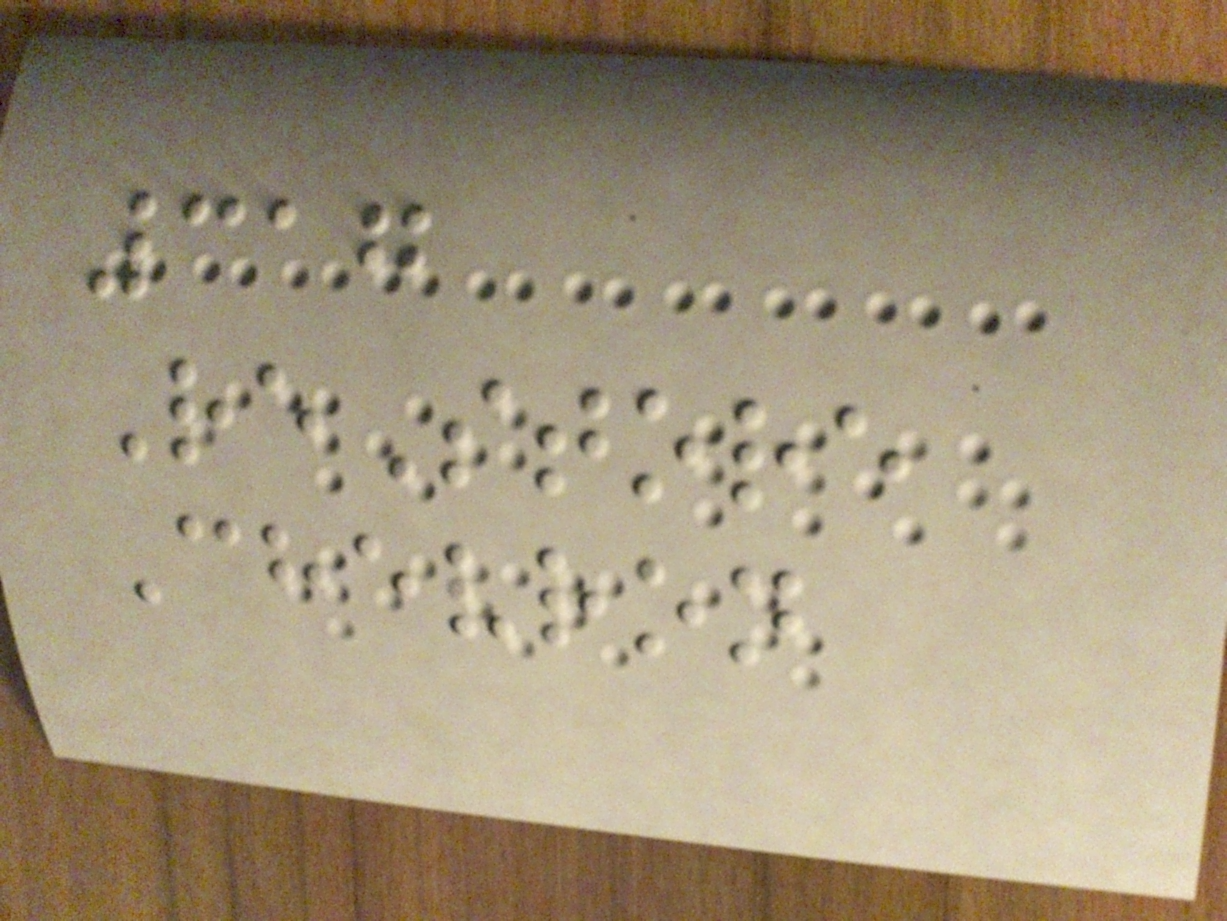317
ReStore
Chevron
